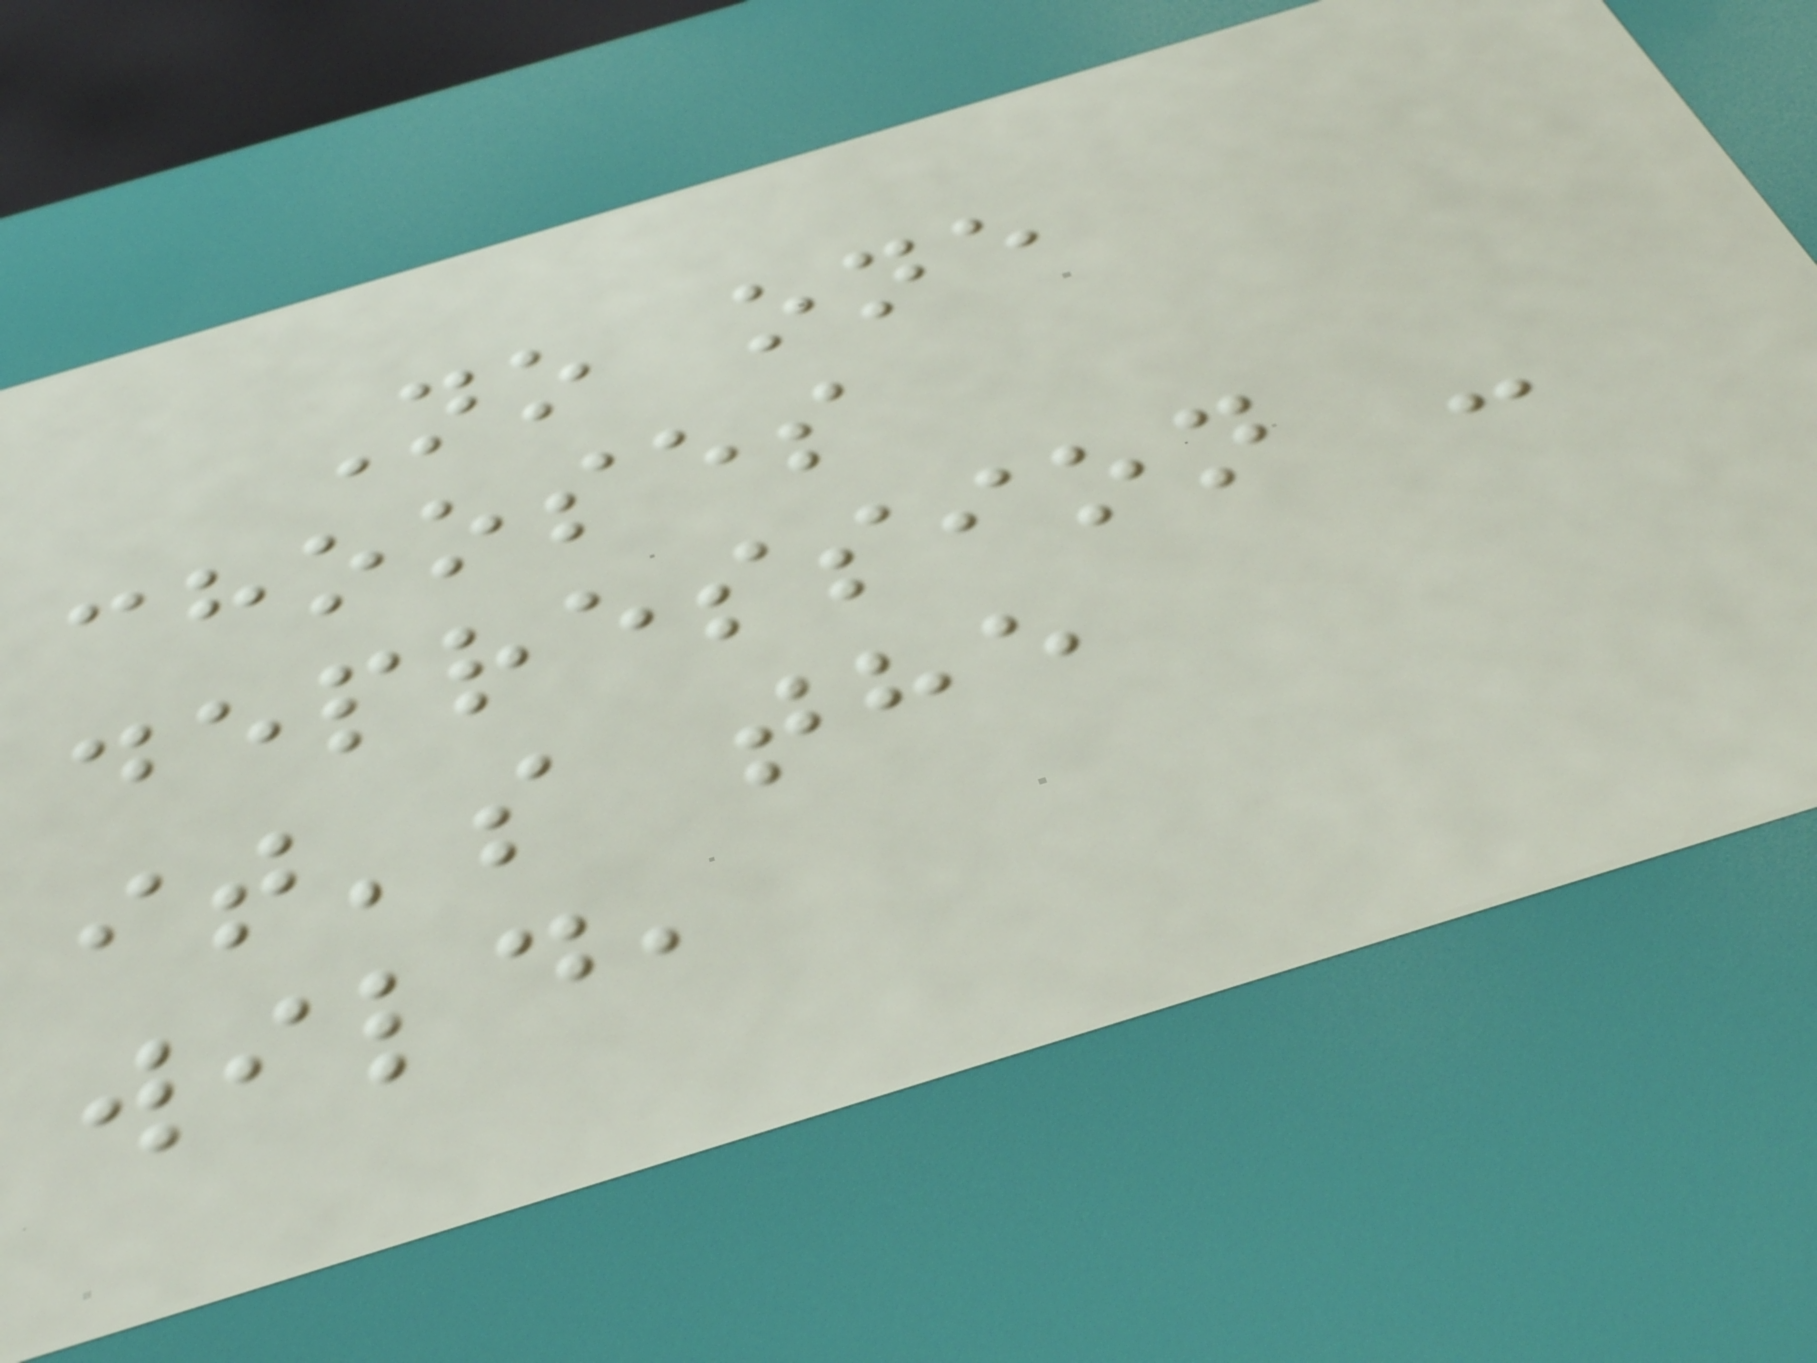No one
chooses
depression -
it's the
wild,
